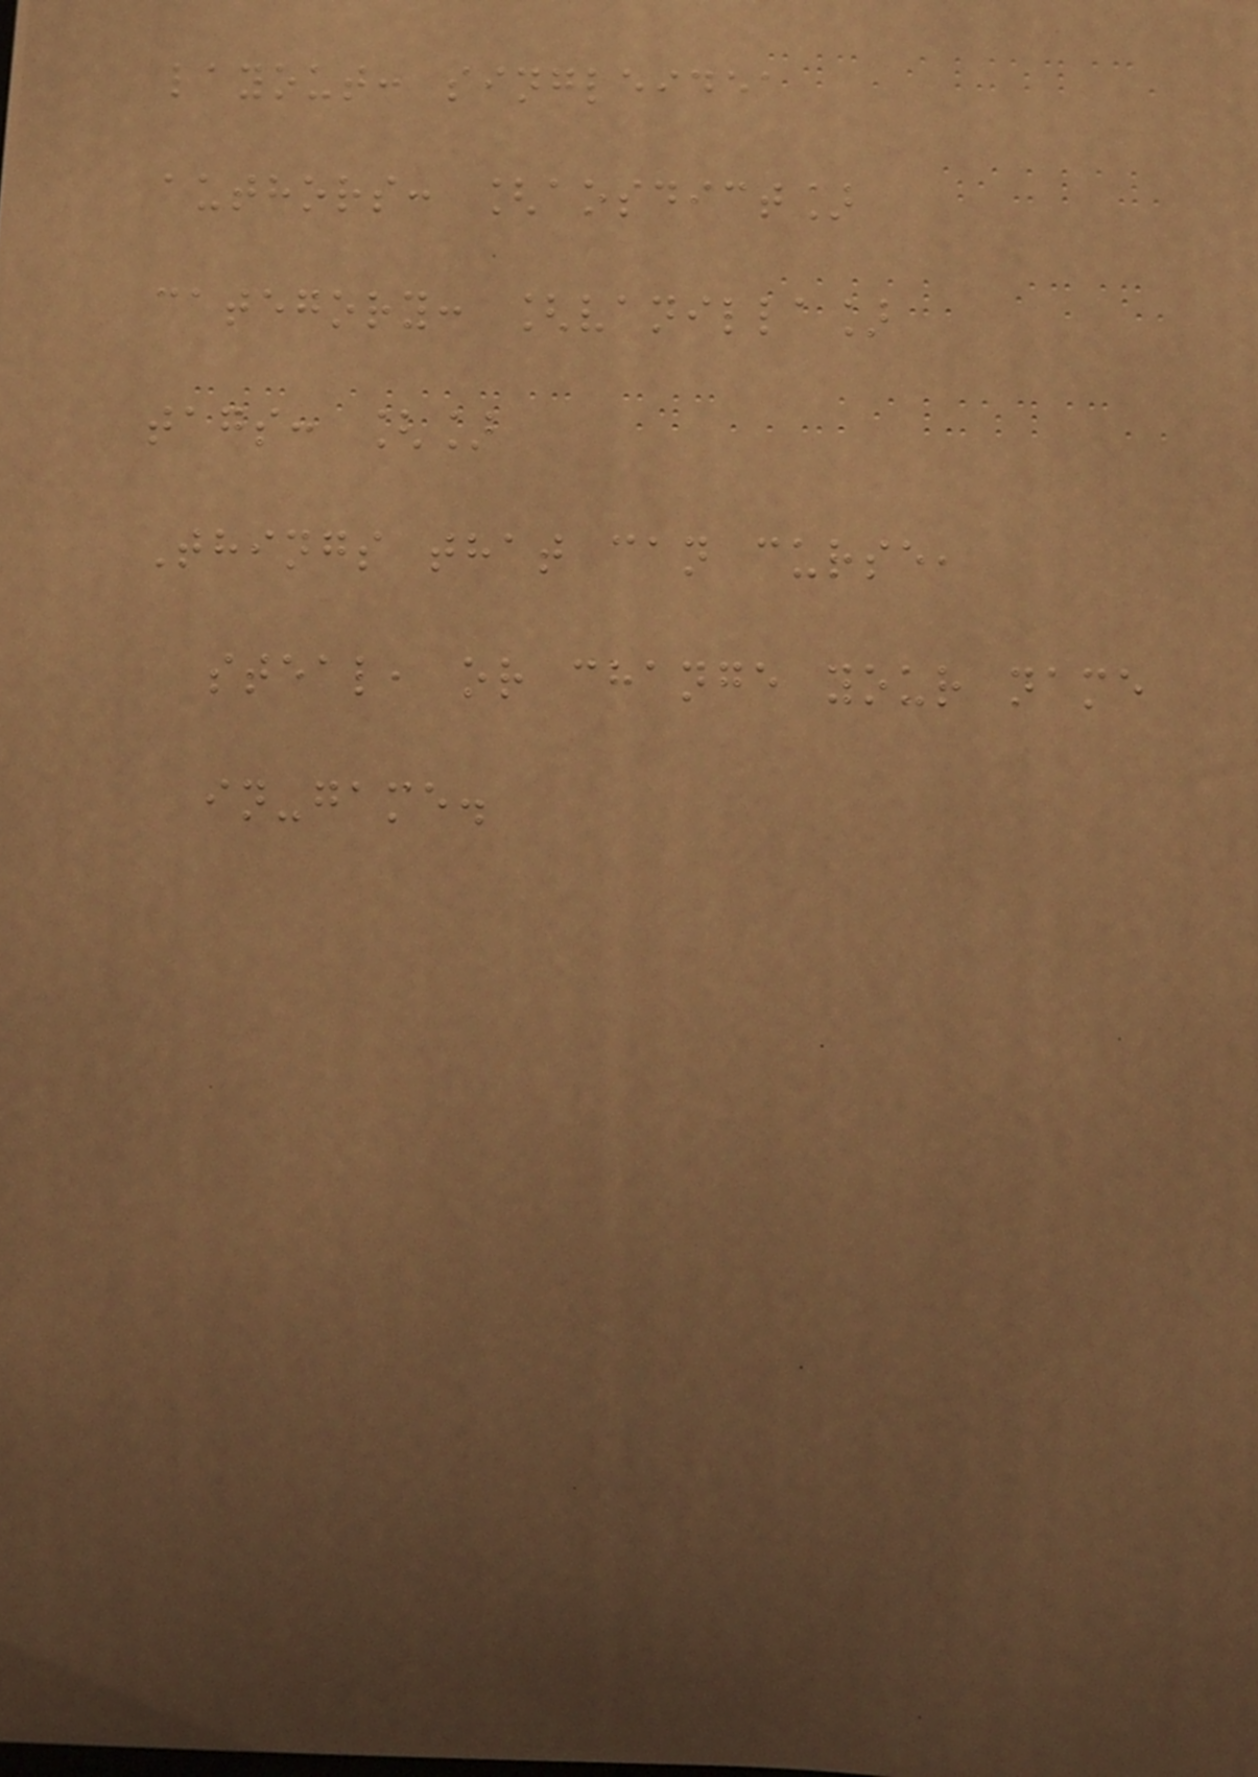layout: singleidea
authors: [aosdict]
category: [vanilla]
tags: []
Things that can curse,
steal, or change your name
in-game.
